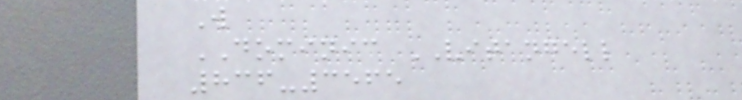W
DOMINIC VITANGELL
836-3565
